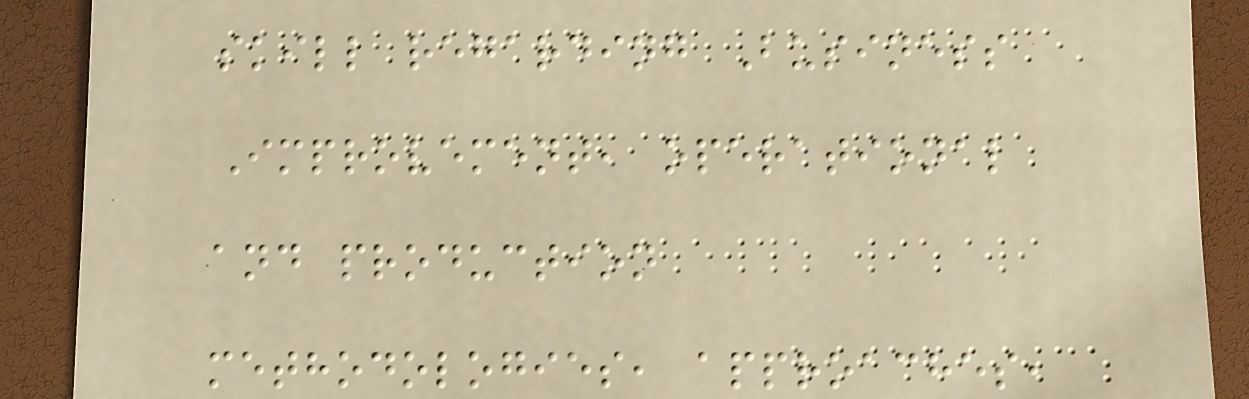skill regarding Business
Improvement, operational
and production
methodologies, approaches,
